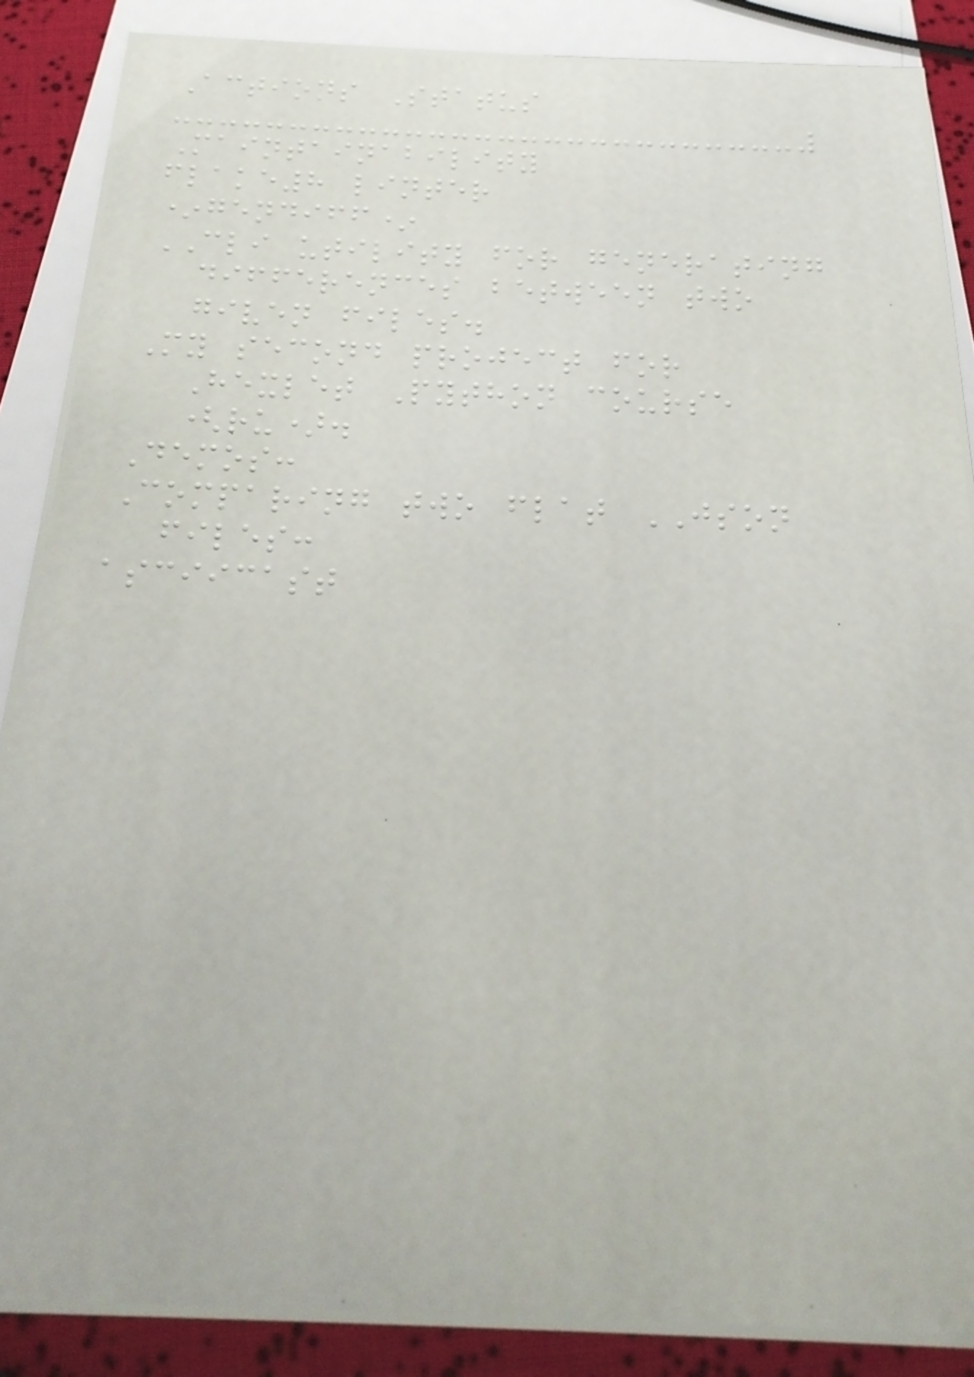Actions Status
Maintainability
flake8 linter
*gendiff*
CLI utility for generating
differences between two
given files.
My second project for
Hexlet Python course
(ru).
Demos:
Comparing two flat JSON
files:
asciicast
